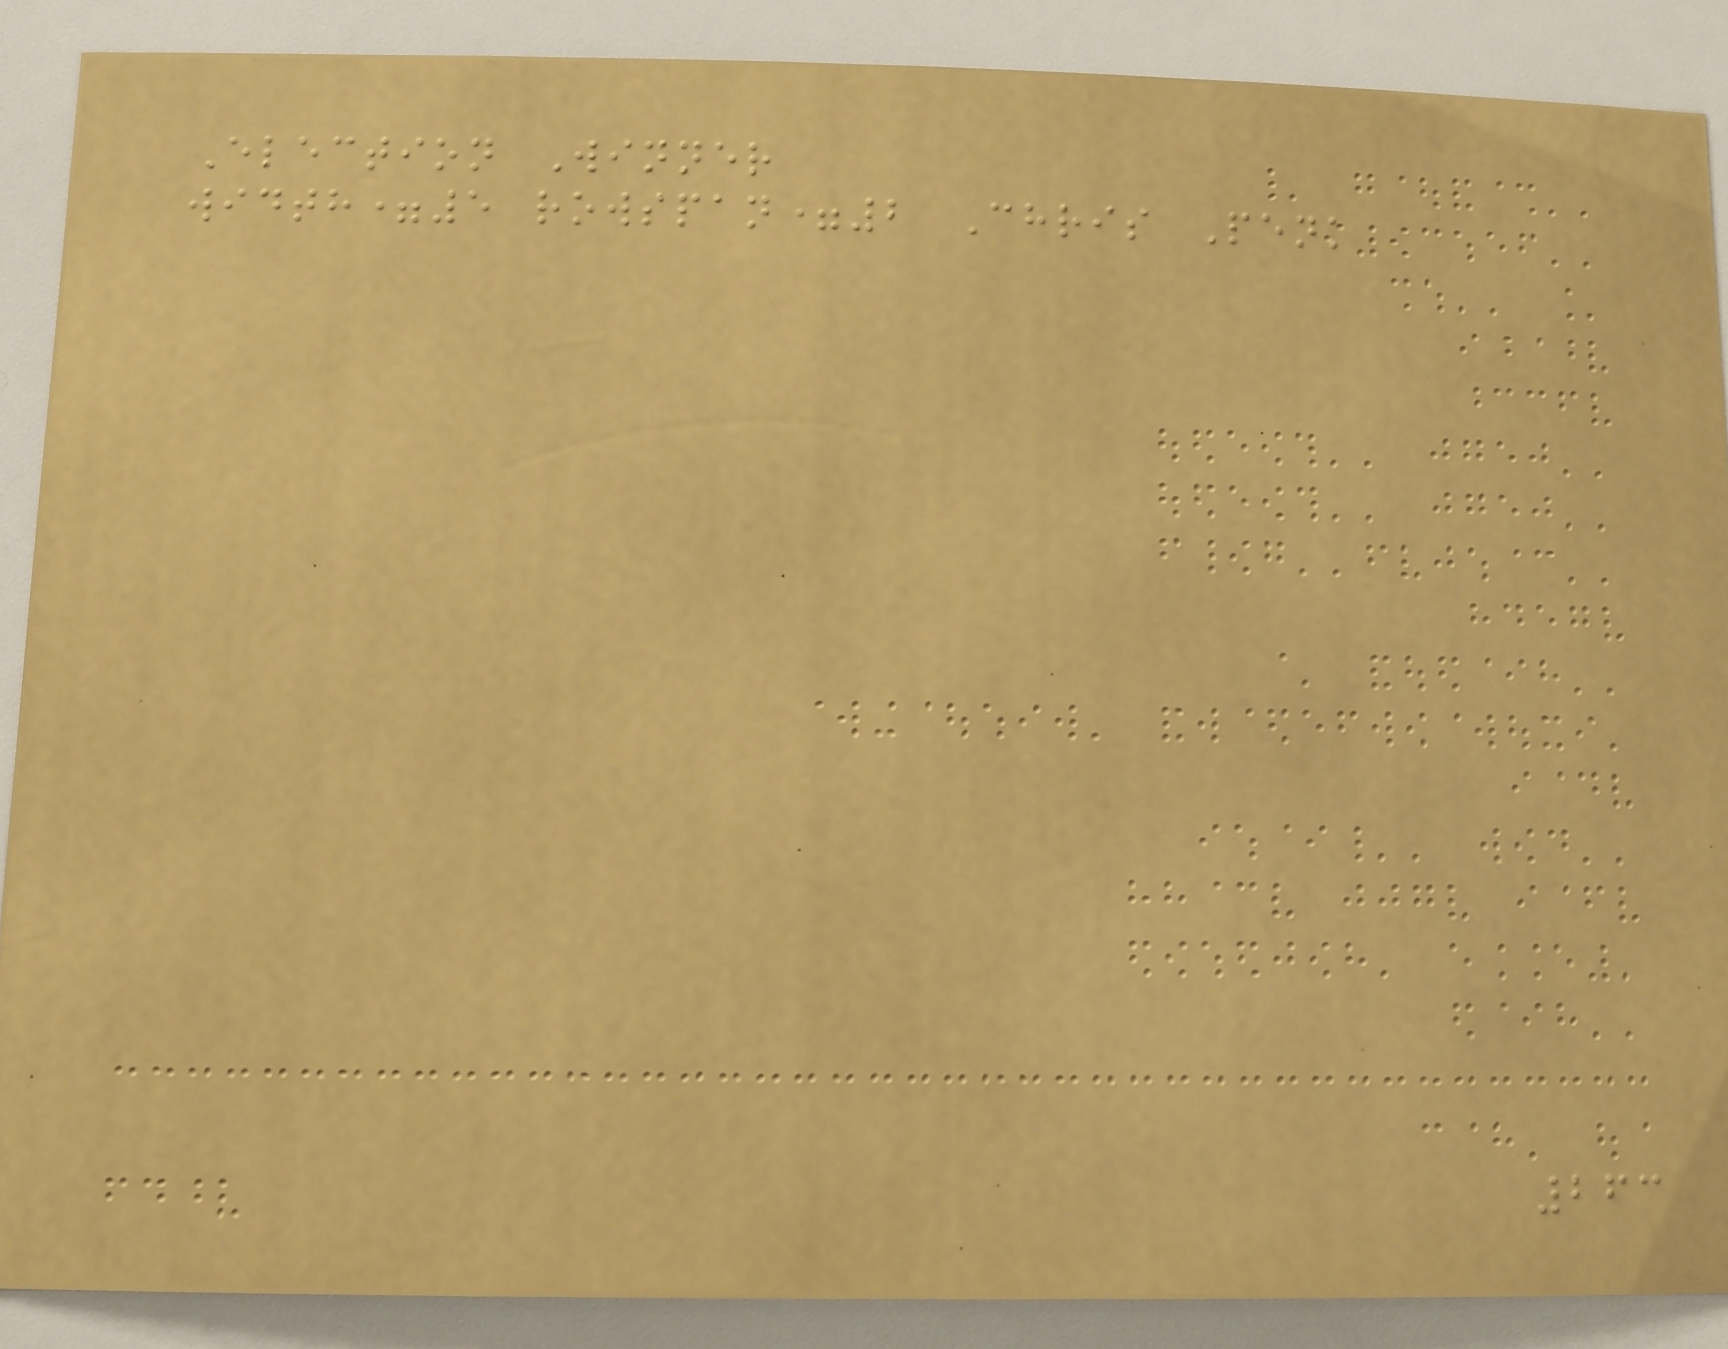Election Winner
width=5 rowspan=2 Chris Penk
263
